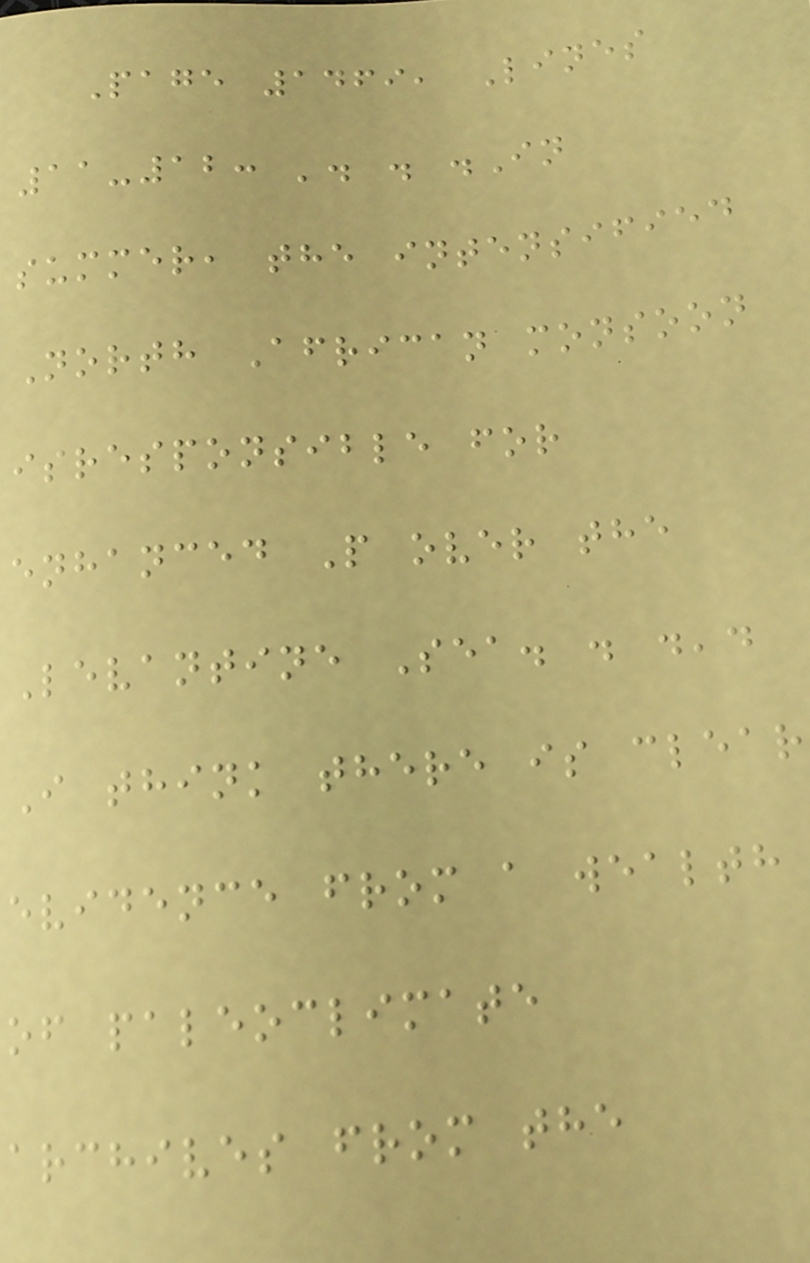Page 1469, Lines
11-12: '. . .In
summer, the intensified
North African monsoon
isresponsible for
enhanced P over the
Levantine Sea. . .'.
I think there is clear
evidence from a wealth
of paleoclimate
archives from the
